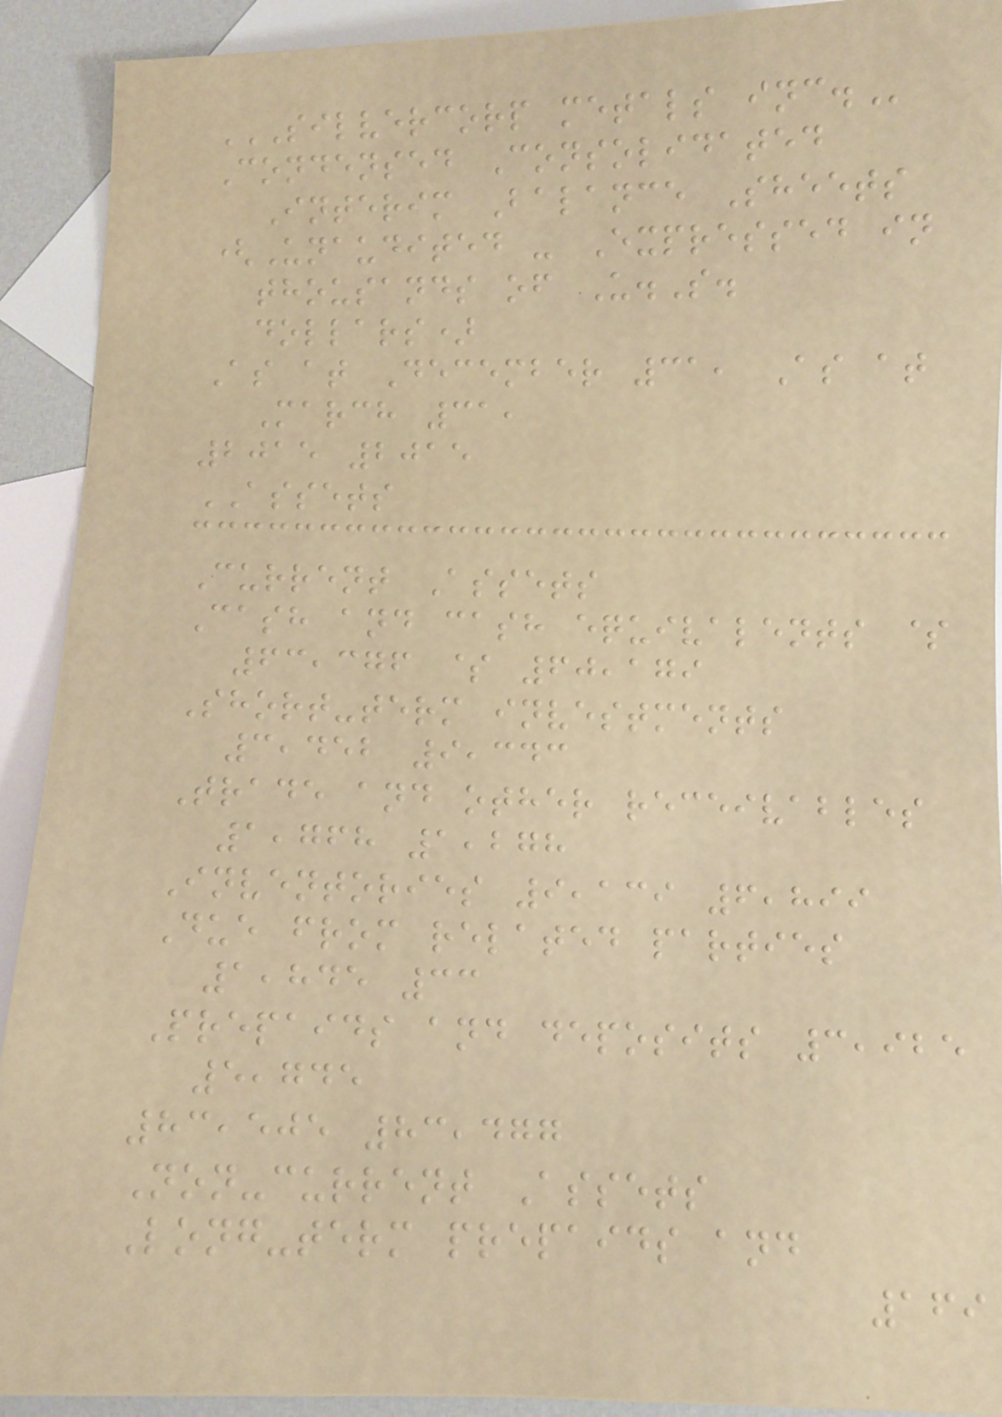SILVERCORP METALS INC.
Condensed Consolidated
Interim Balance Sheets
(Unaudited - Expressed in
thousands of U.S.
dollars)
As at December 31, As at
March 31,
2015 2015
ASSETS
Current Assets
Cash and cash equivalents $
63,376 $ 60,179
Short-term investments
3,452 9,343
Trade and other receivables
1,768 1,278
Inventories 9,139 6,899
Due from related parties
1,845 33
Prepaids and deposits 3,925
5,745
83,505 83,477
Non-current Assets
Long-term prepaids and
169
